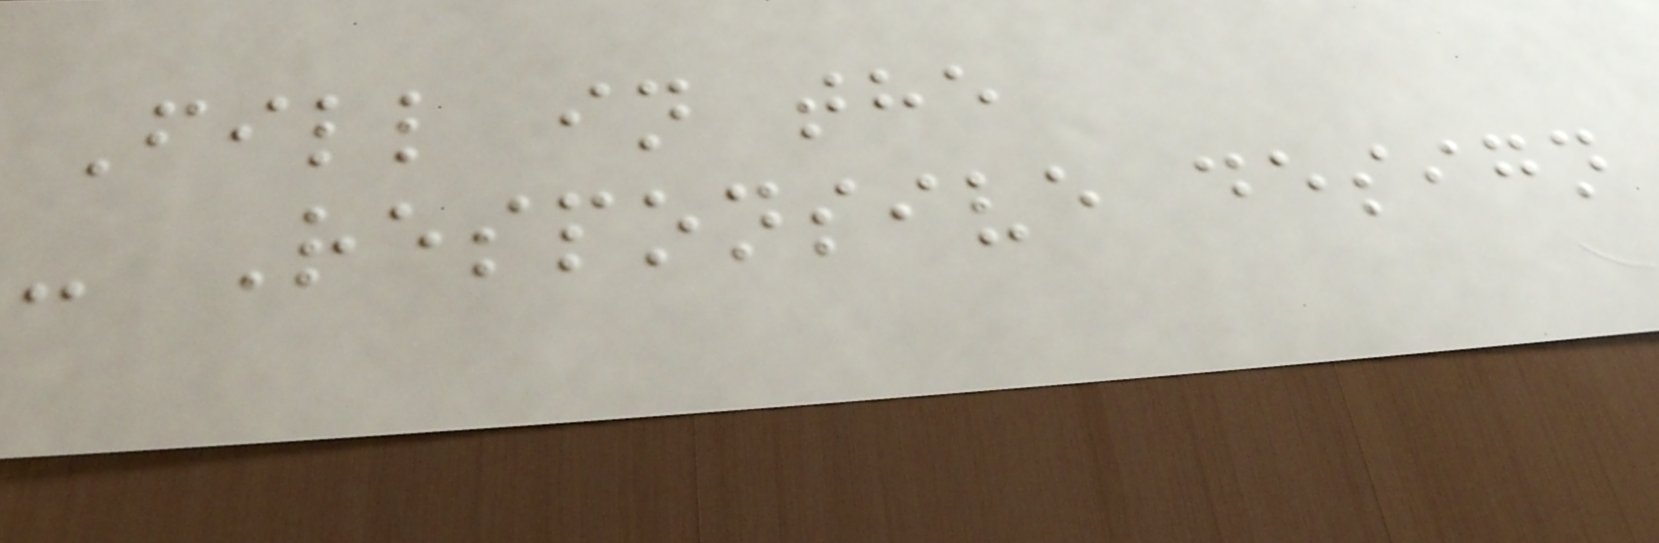Fill in the
- Responsive design
